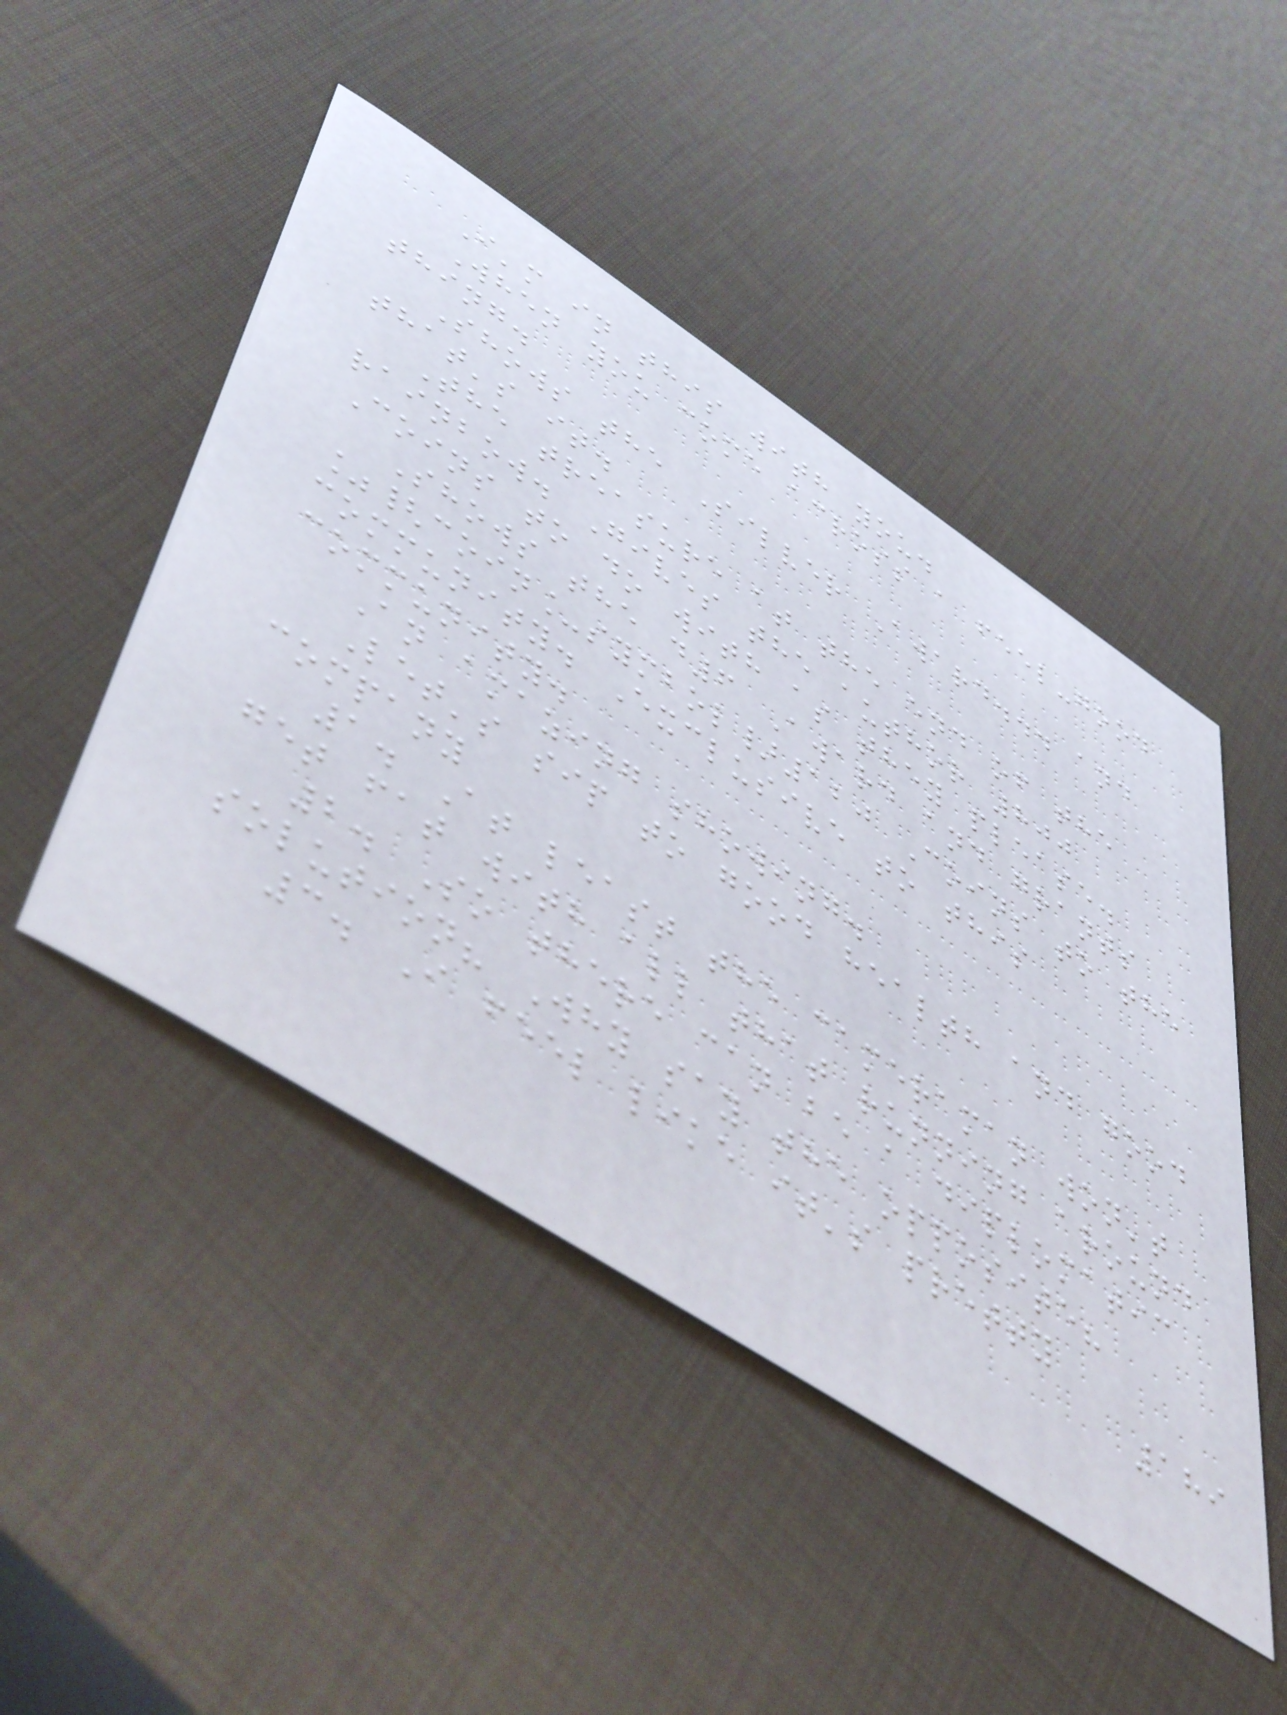I'm in this with you.
When you come across a feel-good
thing.
Shows the Silver Award... and
that's it.
The treasure at the end of the
rainbow. Gives the author 800
Coins to do with as they please.
Shows the d6 Award and grants
%{coin_symbol}120 Coins to the
community. Exclusive to this
community.
An amazing showing.
Let's sip to good health and good
company
1. At least the cameraman won't
get fat with all that running around
2. So there can be a diplomatic
solution? Why say the opposite?
3. I feel like it's pretty
189
